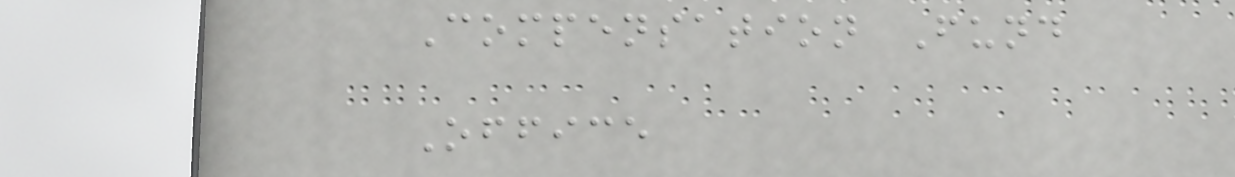Compensation Fund
Office
